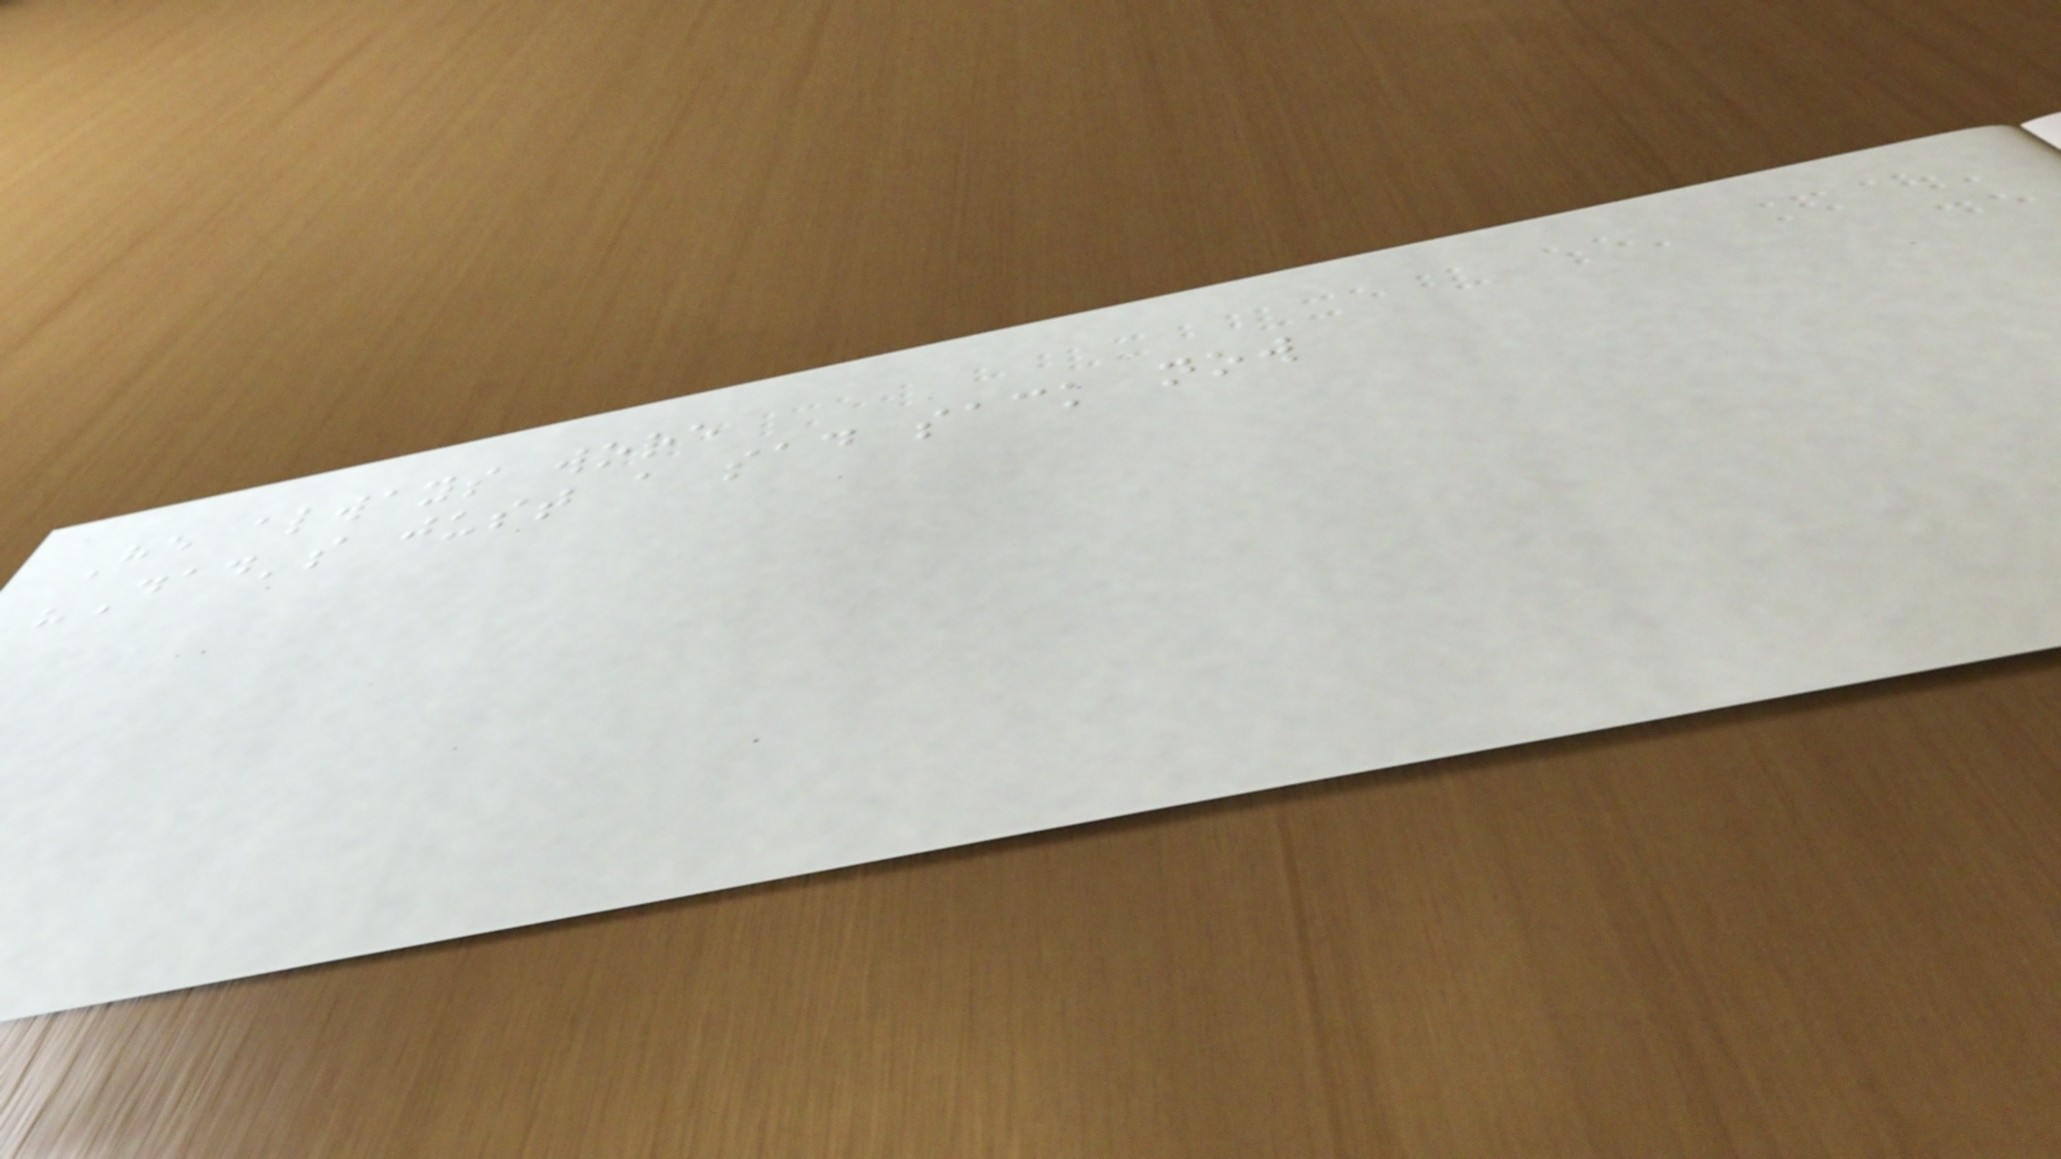He always wore
"Dad's just a sad sack now
